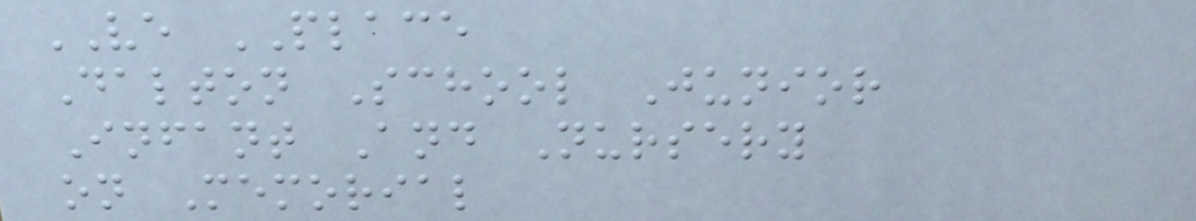VE PLACE
Dalton School Junior
Infant And Nursery
on Memorial
